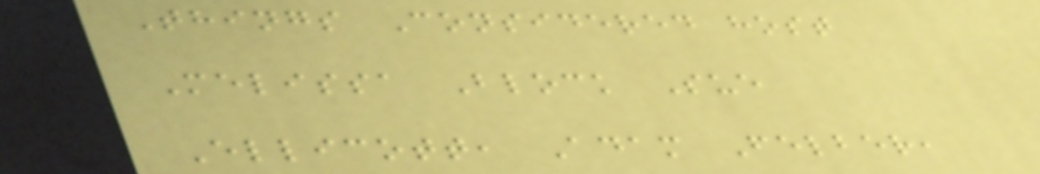Things Considered host
Melissa Block Sue
Ellicott, Adam Felber,
